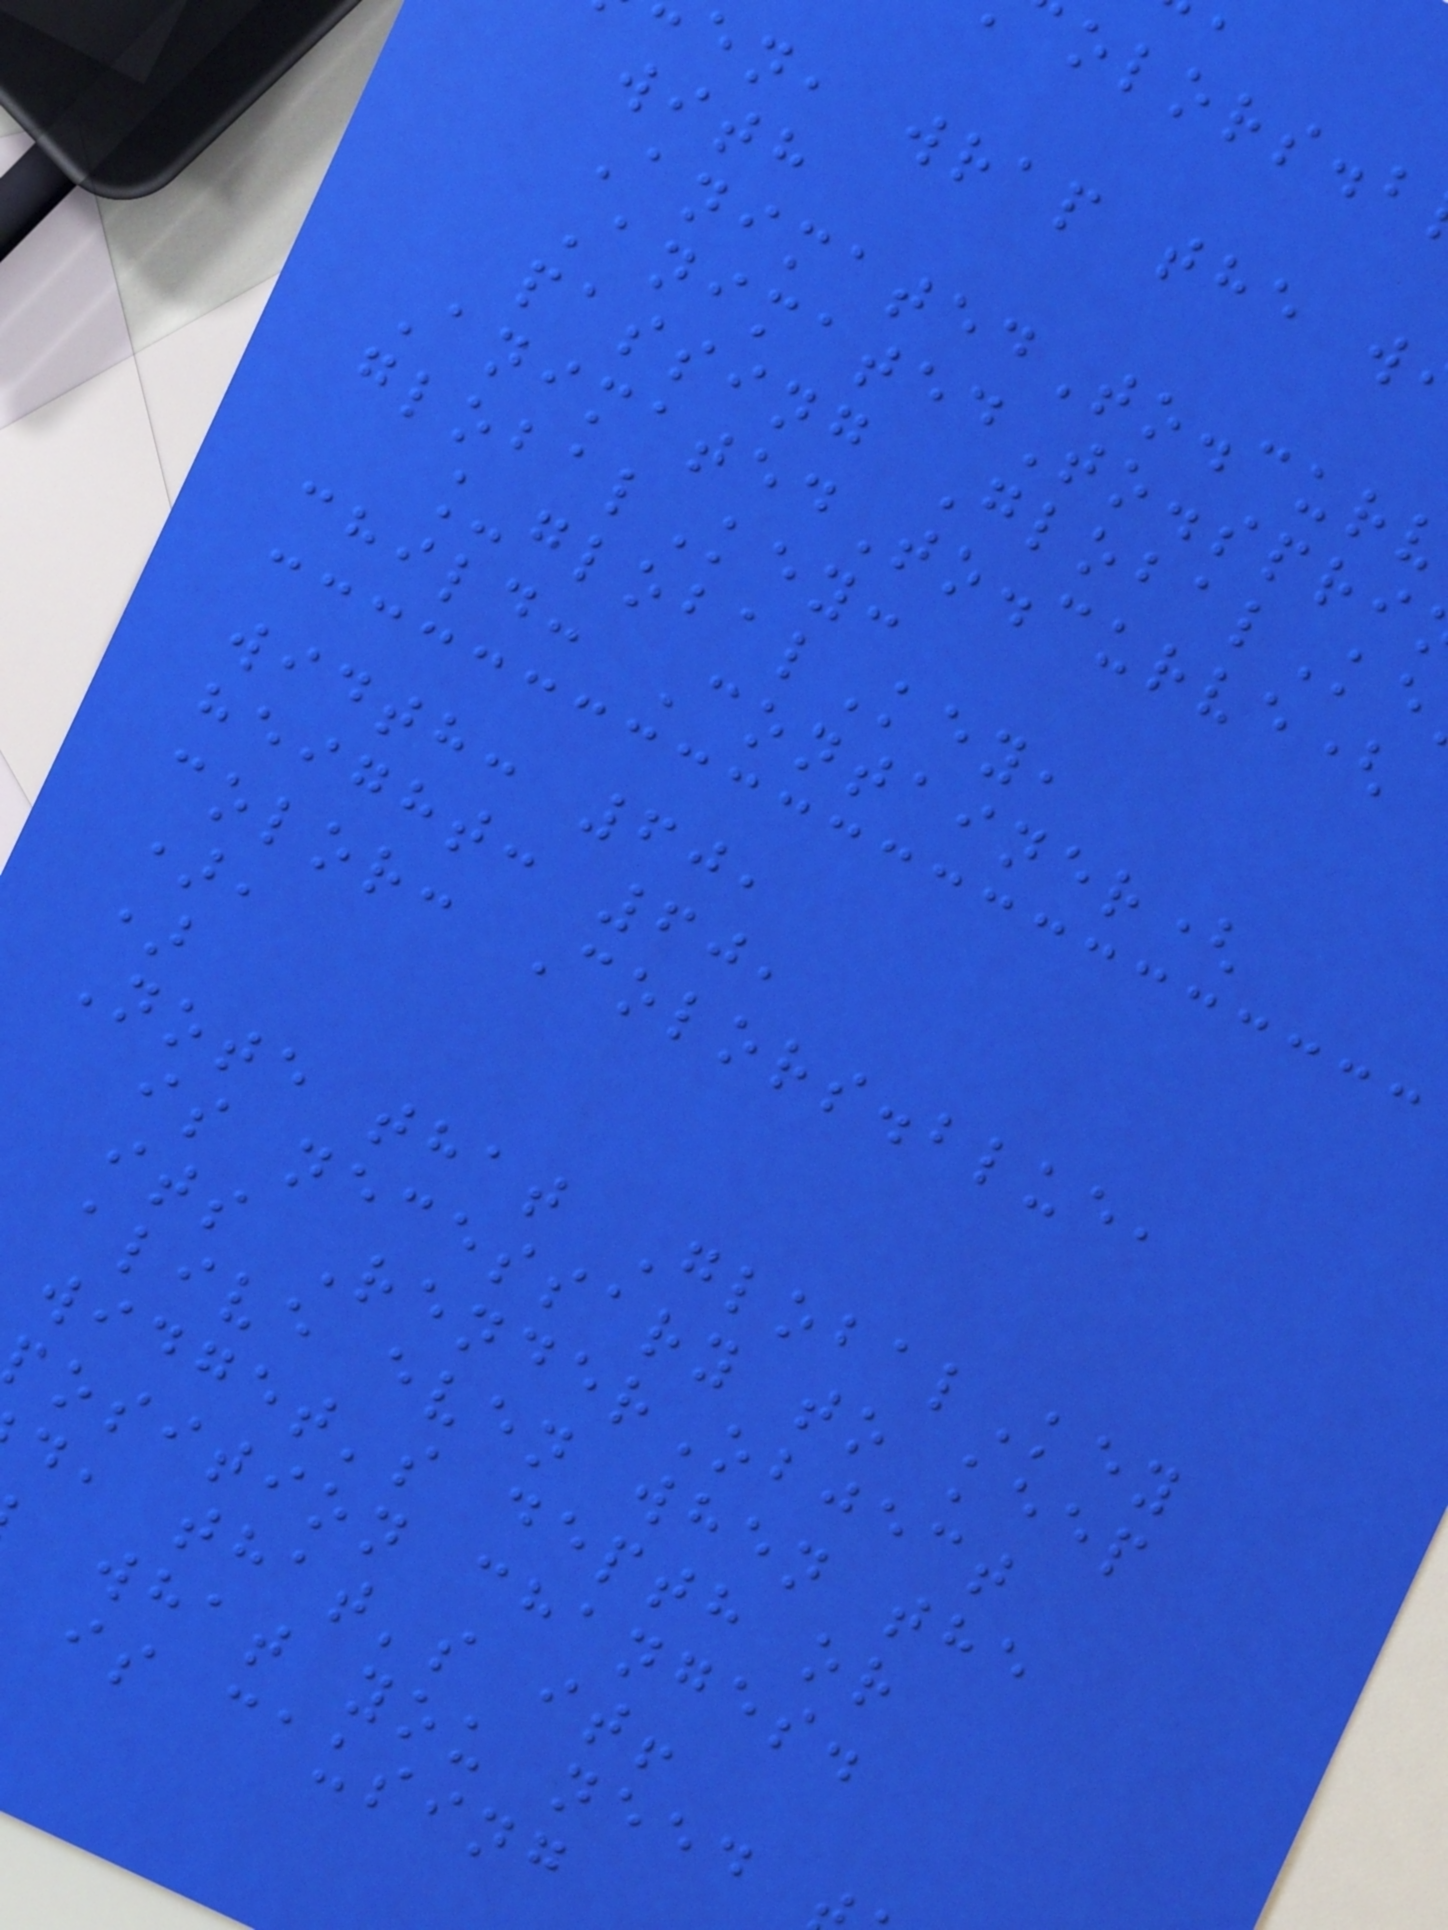en, wrap the w
with
AnimatedTo.curv
AnimatedTo.spri
passing GlobalKe
AnimatedTo.curve(
globalKey:
_globalKey,
child: Container(
width: 60,
height: 60,
color: Colors.blue,
),
)
Note that GlobalKey
is necessary to keep
its RenderObject
alive even when the
widget's depth or
osition changes.
d, that's it!
what you need
is causing
